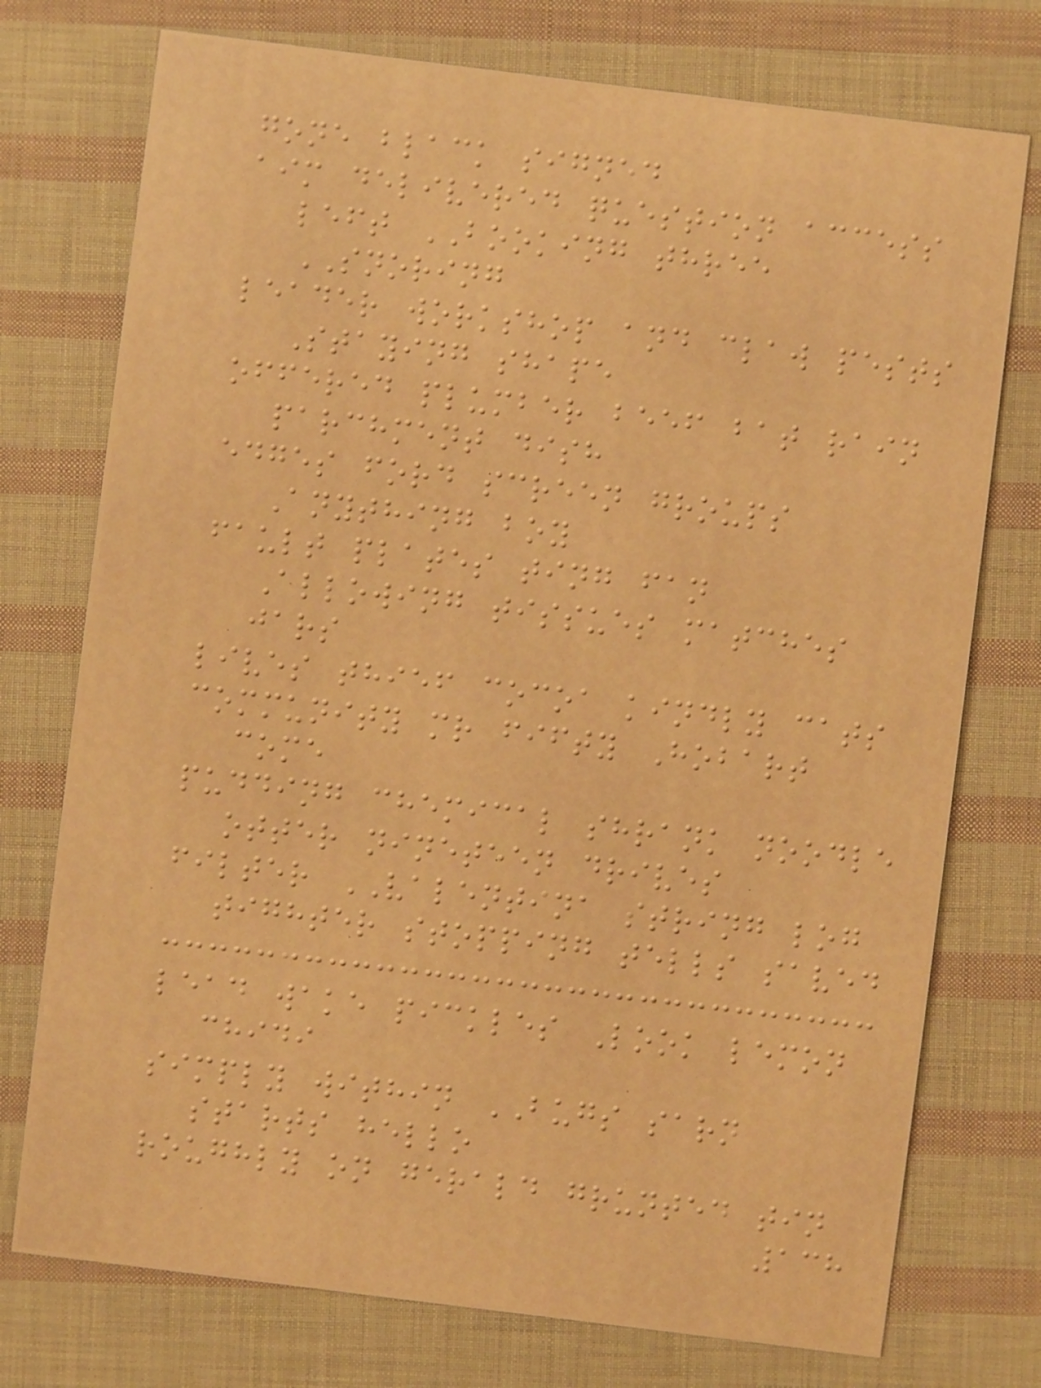gone black signed
aim delivered question access
left BOOKING three
SNORING
leader workshop and claw pests
Staying shape
offered plumber beef bat rain
parchment dish
edges ford screen groups
Anything boy
fault plates ting fan
Allowing tissues matches
jars
lives thief cocoa kindly cats
community mr fifty Hobart
come
pudding chemical shrank noodle
otter nineteen drives
filter VALENTINA string log
tighter stopping tells saved
lead wake pickles Look lemon
chidi
simply within BUGS sarn
starts hello
roughly on gerald grunted tin
138
